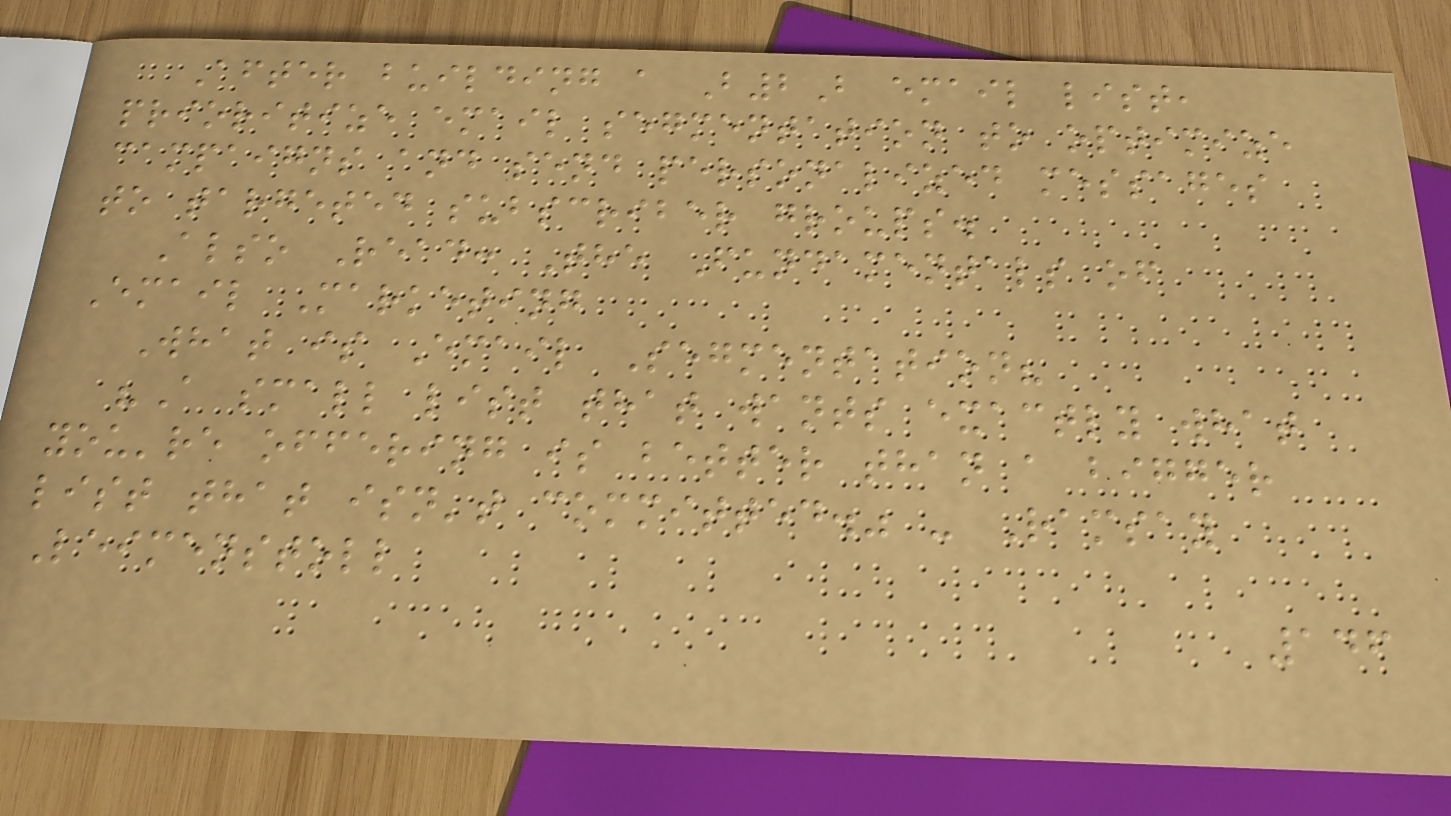After building a B2B email list,
prioritize email segmentation to optimize
campaigns and send personalized messages
to targeted subscriber groups.
Also Read: The Fundamentals of
Email Marketing
What is Email Segmentation?
"A small list that wants exactly what
you're offering is better than a bigger
list that isn't committed." - Ramsay
Leimenstoll
146
